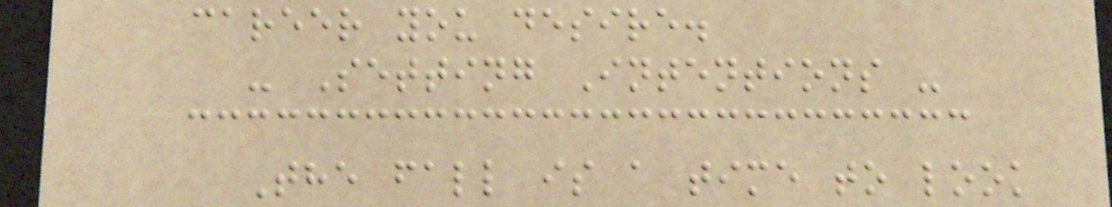career you desire.
- Setting Intentions -
The fall is a time to look
